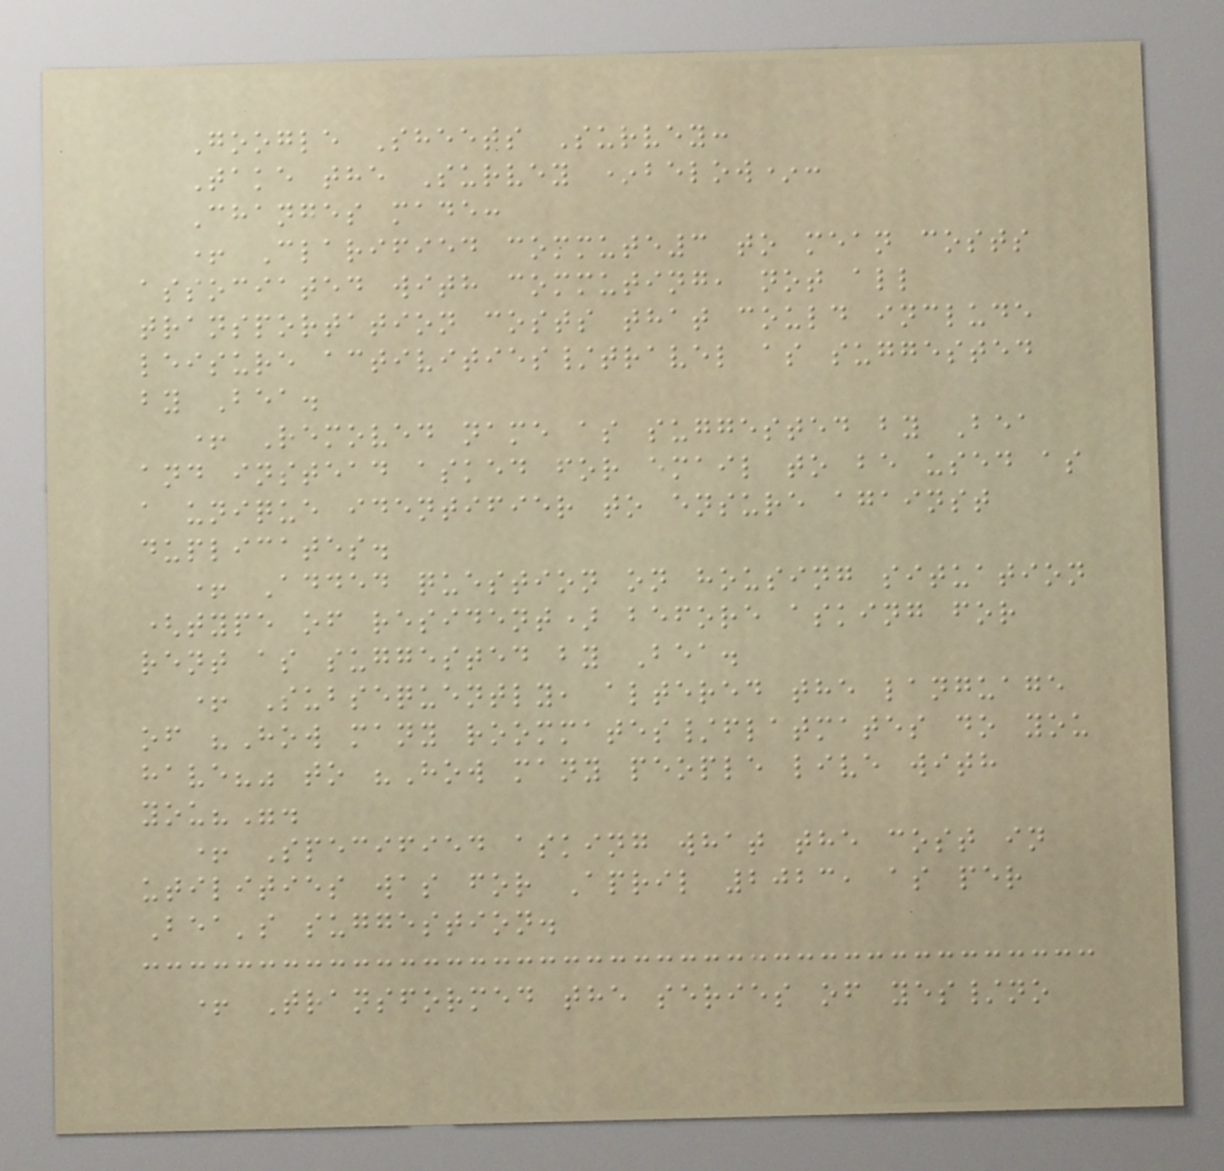Google Sheets Survey:
Take the Survey *below*:
Changes made:
+ Clarified commute3 to mean costs
associated with commuting, not all
transportation costs that could include
leisure activities/travel as suggested
by Bea.
+ Removed name as suggested by Bea
and instead asked for email to be used as
a unique identifier to ensure against
duplicates.
+ Added question on housing situation
(type of resident) before asking for
rent as suggested by Bea.
+ Subsequently, altered the language
of "How many roommates/flatmates do you
have?" to "How many people live with
you?".
+ Specified asking what the cost in
utilities was for April 2023, as per
Bea's suggestion.
+ Transformed the series of yes/no
